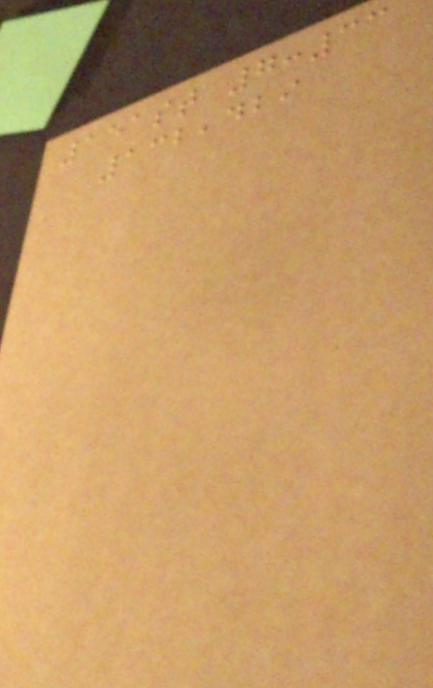151st 7:33
132,429
